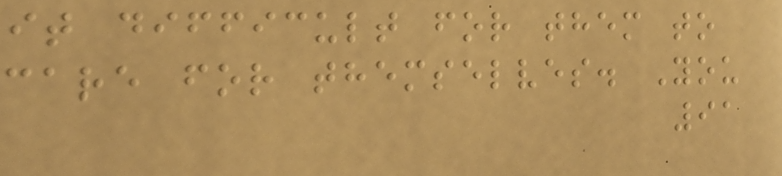it difficult for them to
care for themselves. You
91
